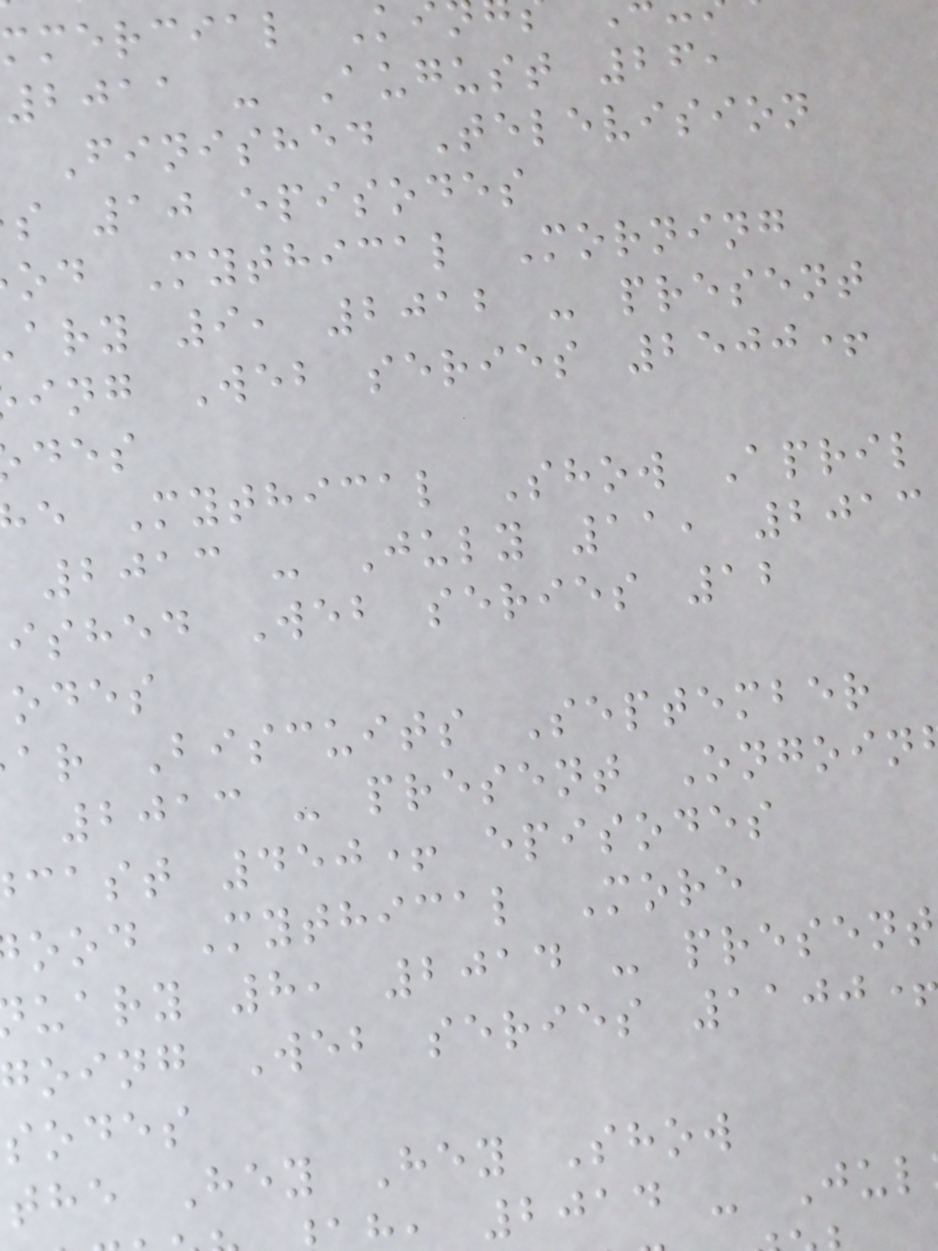mmercial Ki
2011 - August 26,
Finished Television
s 10 episodes
od Mythical Morning
ary 9, 2012 - present
ing Web series 2500+
e Mythical Show April
2013 - July 11, 2013
ished Web series 12
odes
ar Biscuits September
2013 - present Ongoin
cast 450+ episodes
ood Mythical More
uary 8, 2014 - present
going Web series 1100
sodes
the Hey Hey Show
, 2014 - Jul
